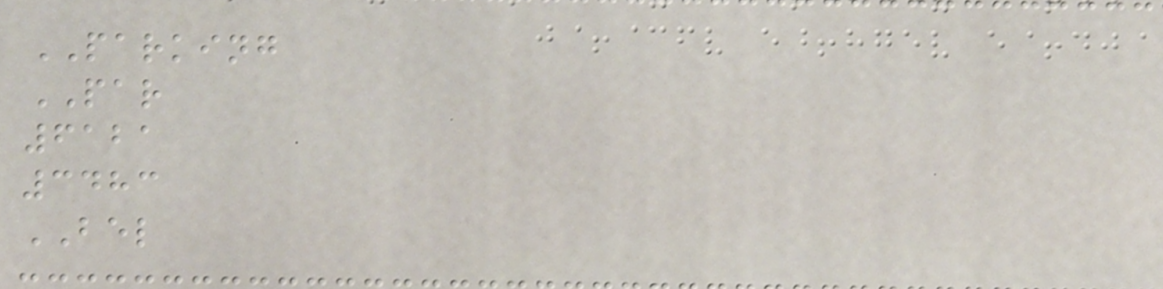PARKING
PAR
6121
3483
BEL
